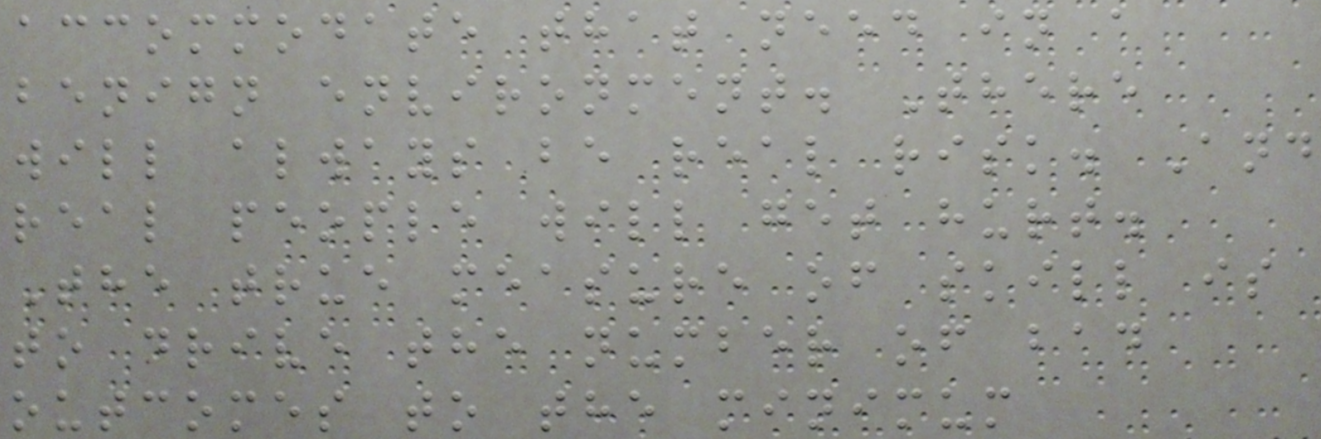accommodate that need in a
benign environment. There
will always be real risk. And
real people will get hurt.
The true measure of skill is
to drive the number of bad
outcomes to the minimum
